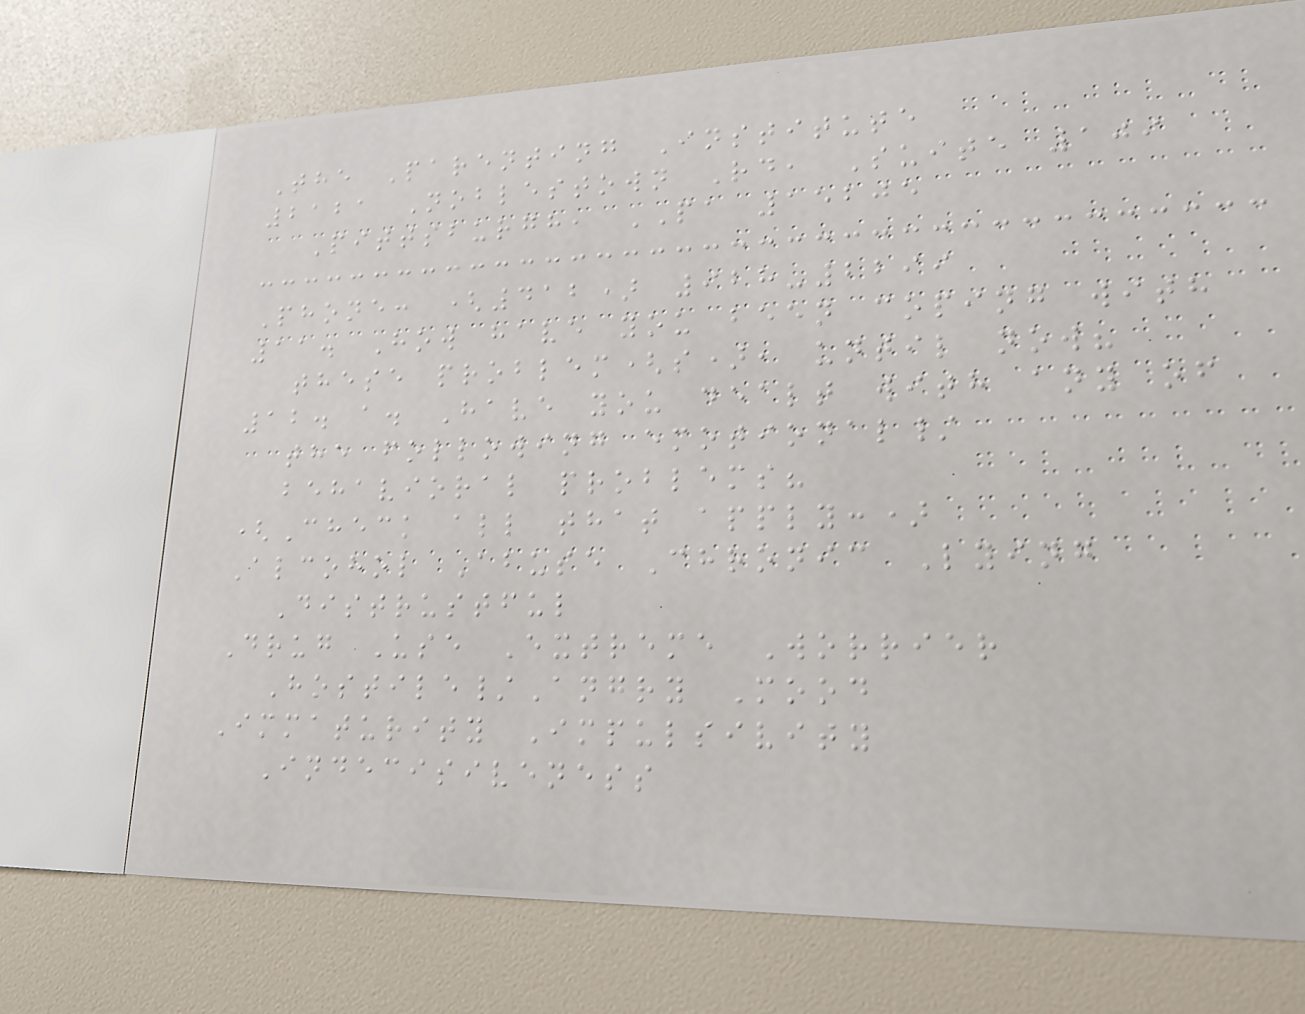The Parenting Institute
2121 Noblestown Rd, Suite 109
Pittsburgh, PA 15205
Phone: (412) 928-2299
11. How have you been coping with
these problem(s), until now?
12. a. Have you dealt with any of
the following emotional/
behavioral problems?
(Check all that apply:)
Alcohol Abuse Chronic Lying
Distrustful
Drug Use Extreme Worrier
Hostile/Angry Mood
Immaturity Impulsivity
Indecisiveness
